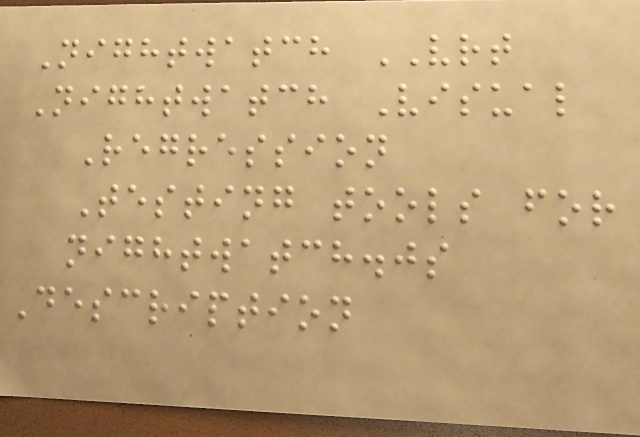Nightwatch VRT
Nightwatch Visual
Regression
Testing tools for
nightwatch.js
Description
